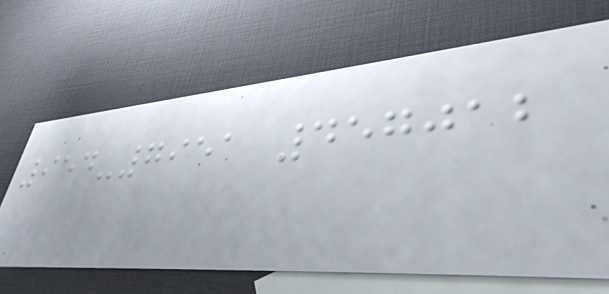954-7951 457012
